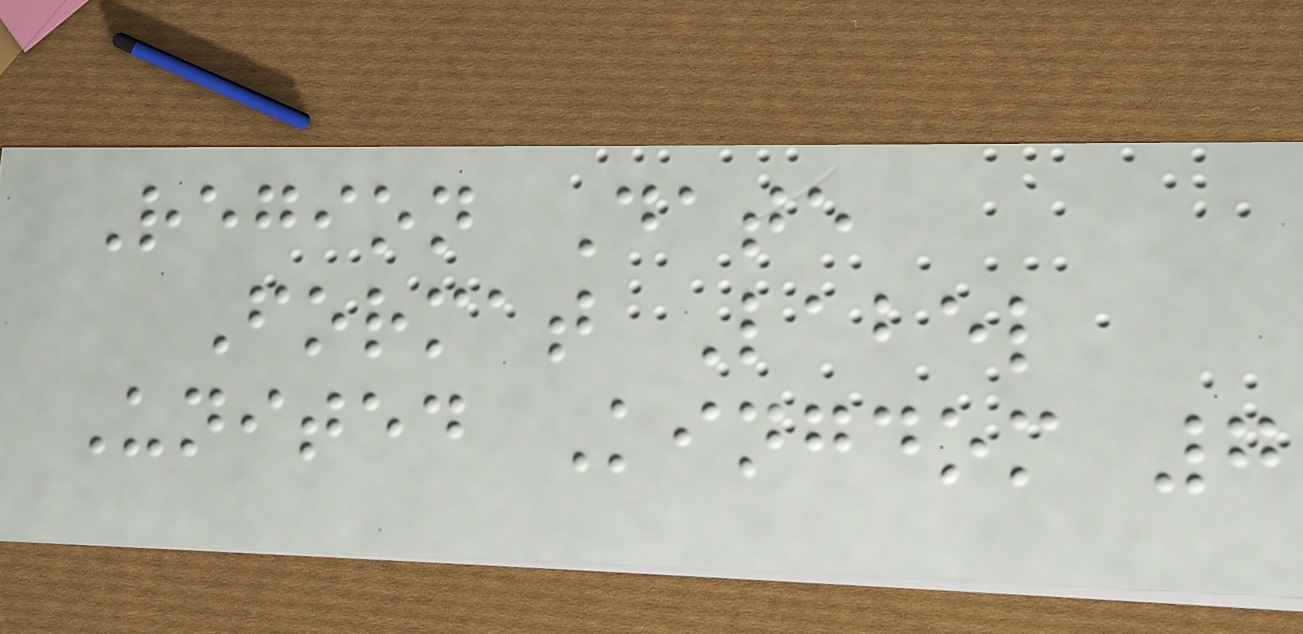Region Date
Format Label
United Kingdom 7
